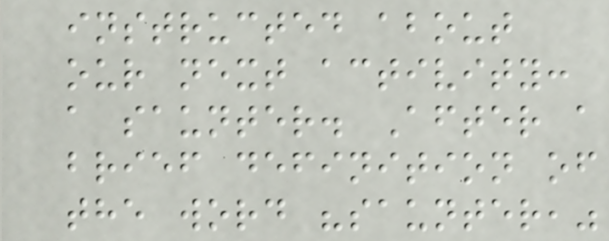instructed about
our next activity:
a saunter. After a
brief definition of
the word "saunter,"
